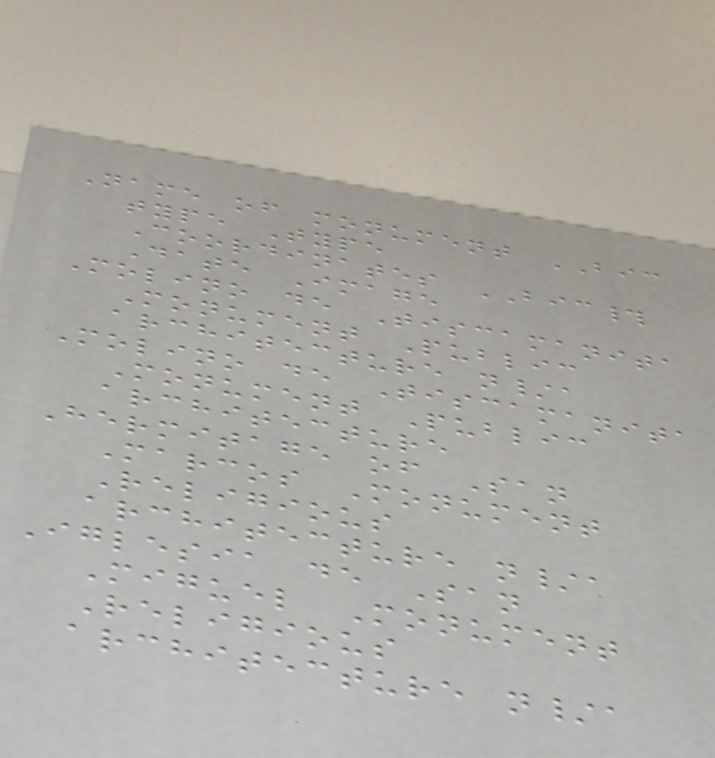Name of monument BIC
type Type
Coordinates BIC#
Date Image
Molino de Tiscamanita
Monument Public
architecture n/a
Molino de Tiscamanita
Monument Public
architecture
Hermitage of San
Marcos Monument
Religious
architecture n/a
Iglesia de San
Miguel Monument
Religious
architecture n/a
